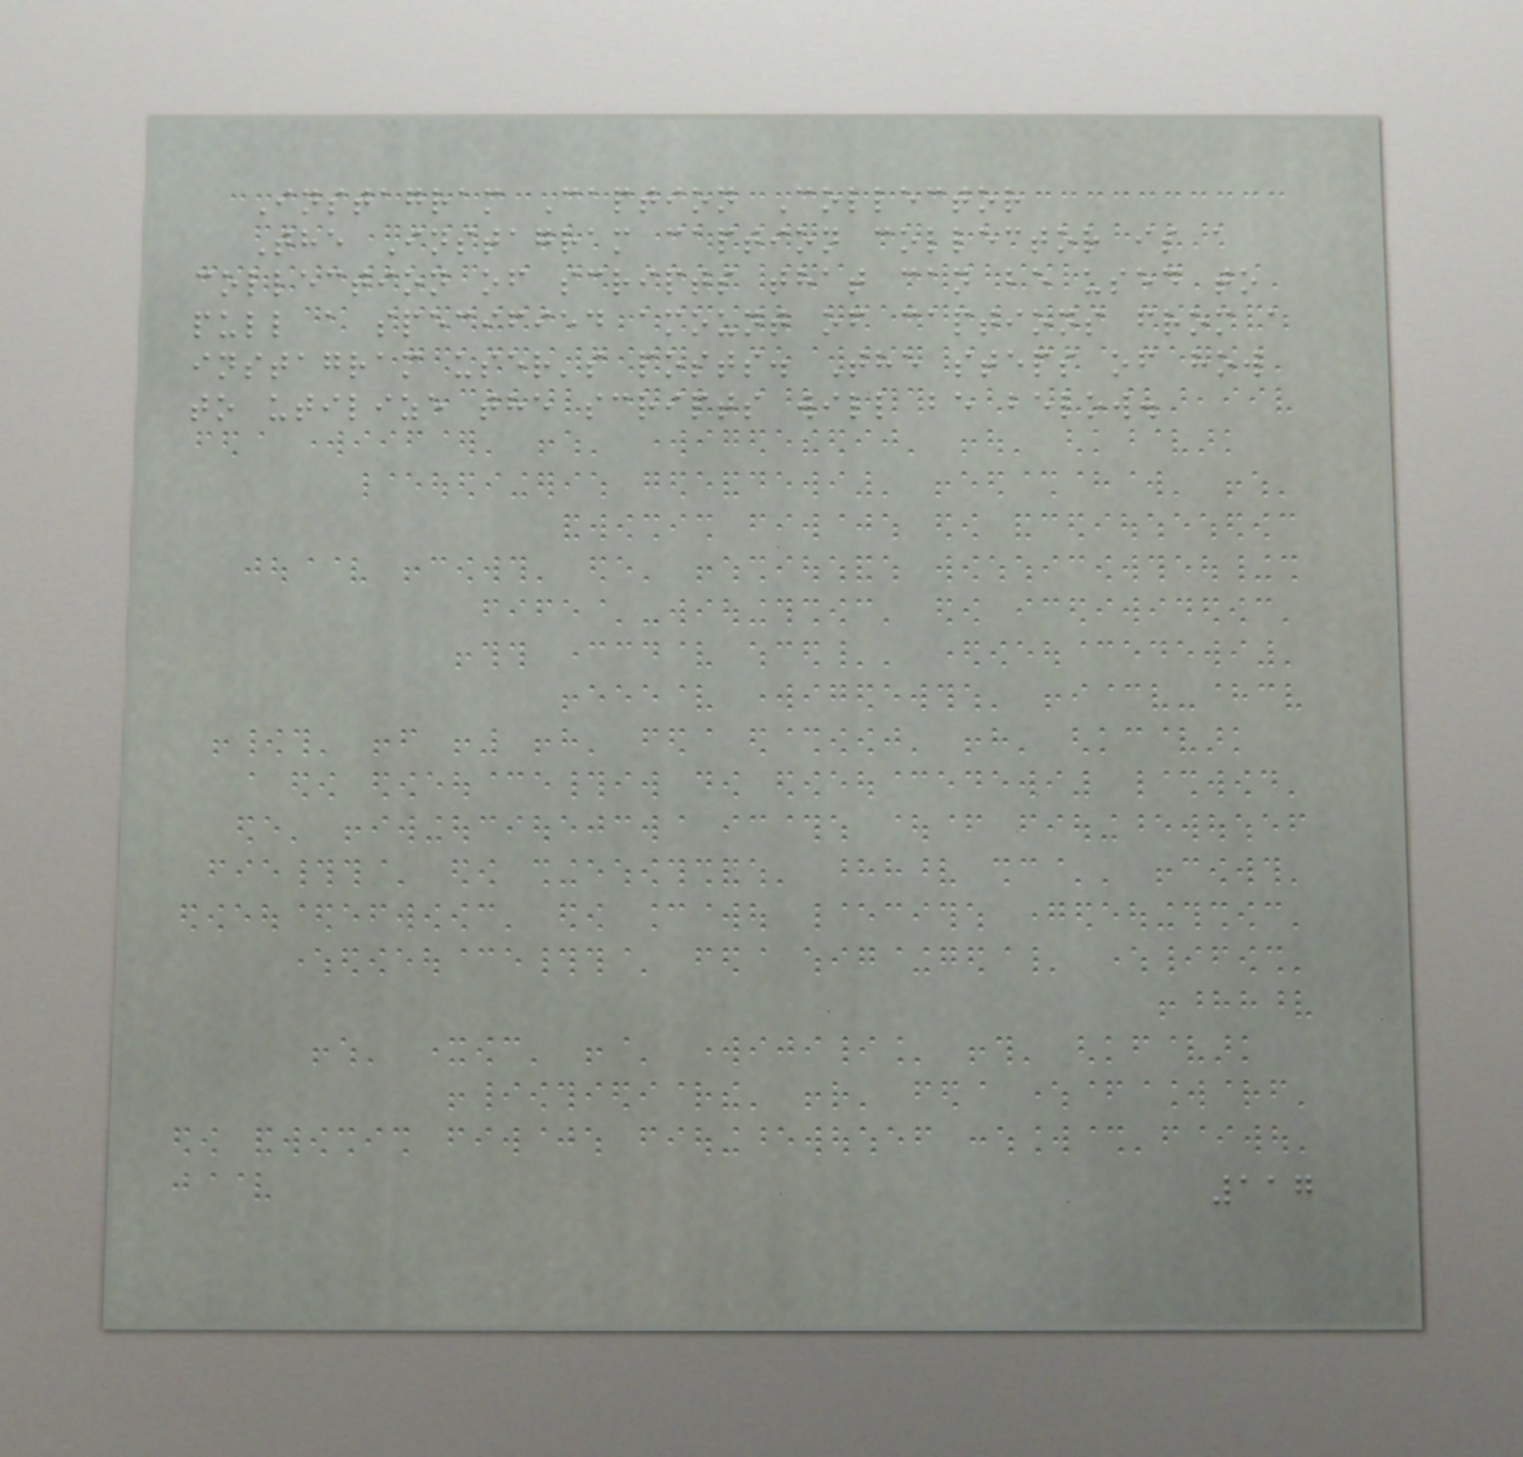Instagram Caption Collector
The Instagram caption collector is a
collection of scripts that can be used to
pull a specified amount of captions from a
instagram user's posts. The steps of how
to utilize the scripts will be below.
117
